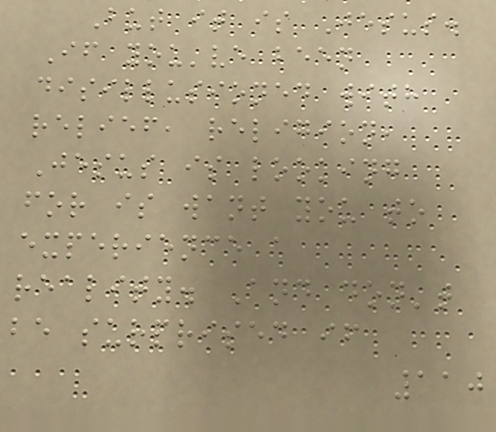But it is Jesus.
If you've been
disillusioned with
relief, religion,
Jesus is looking
for is want you to
experience a
reality. And don't
be surprised if
110
